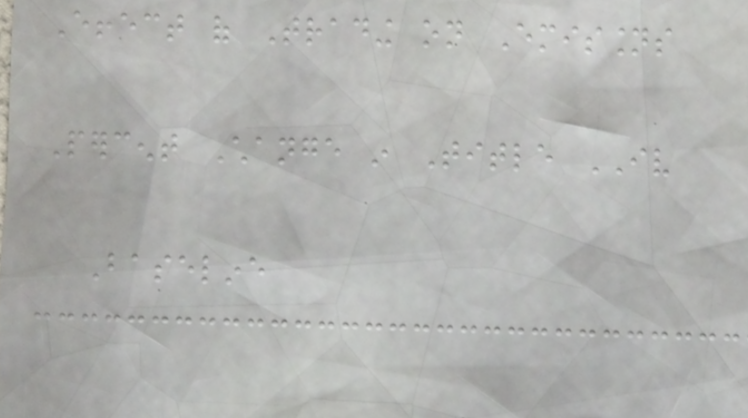Effect of Trading on Emissions
Percent Change in Title IV
Baseline
